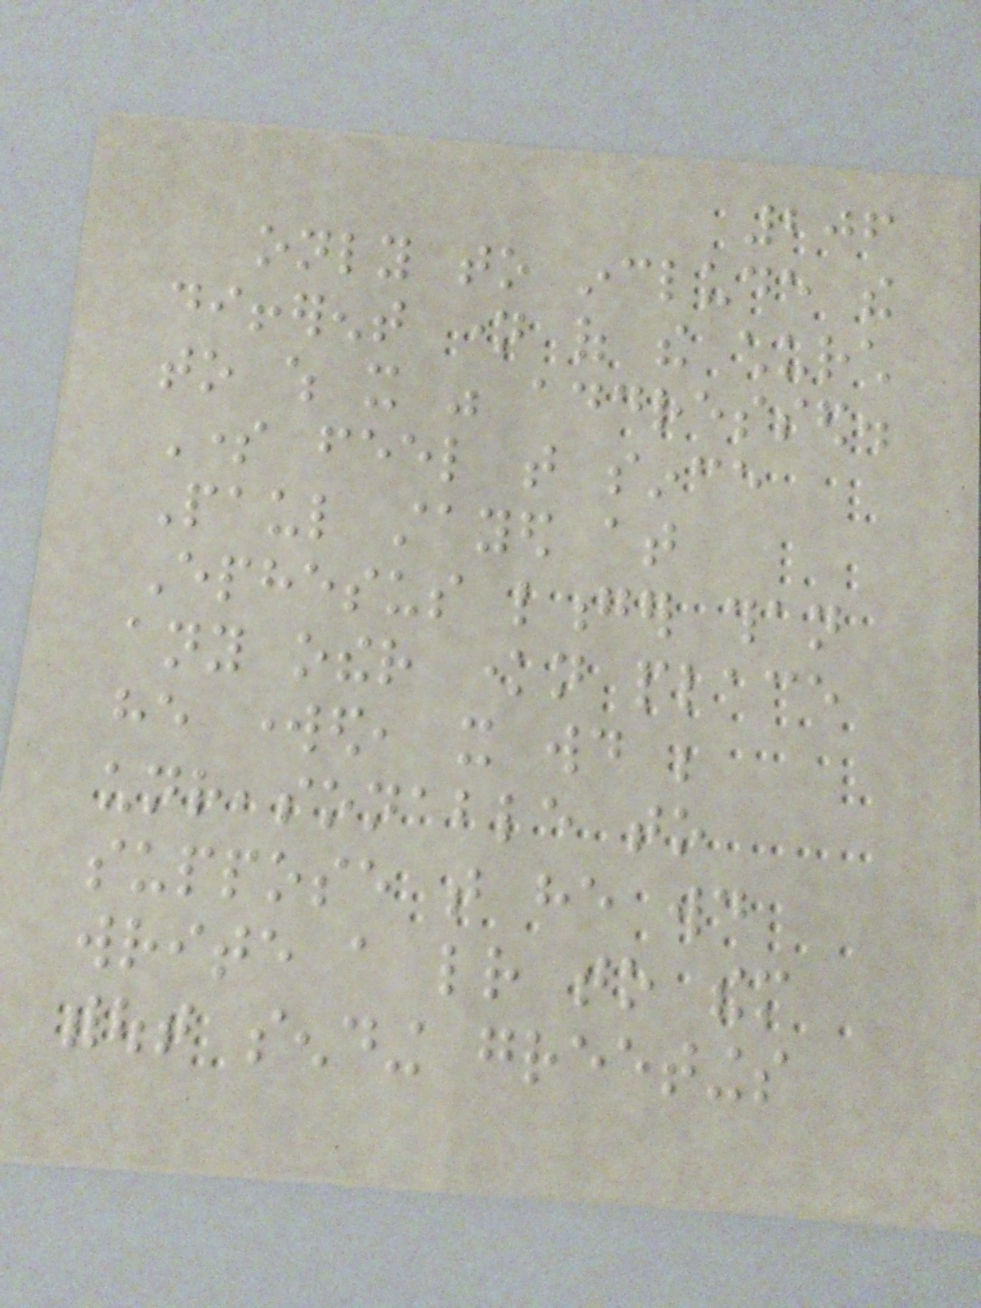206
only to include the
different name of the church
to which it was addressed.
Some feel that since
Paul stayed at
Ephesus longer than
any other known place
he worked, it would be
unreasonable to
suppose that he would
write a letter to them
without sending greetings
